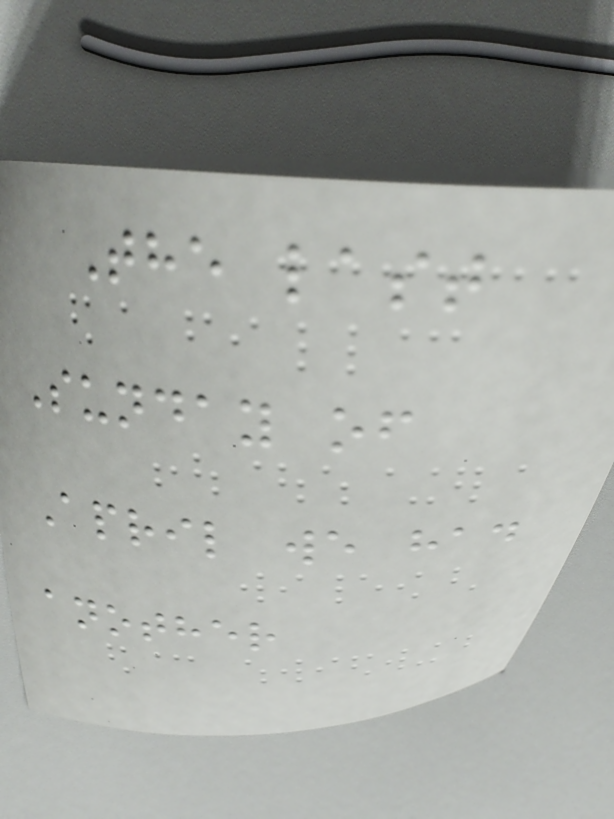The last
Sunday of
April we had
another
